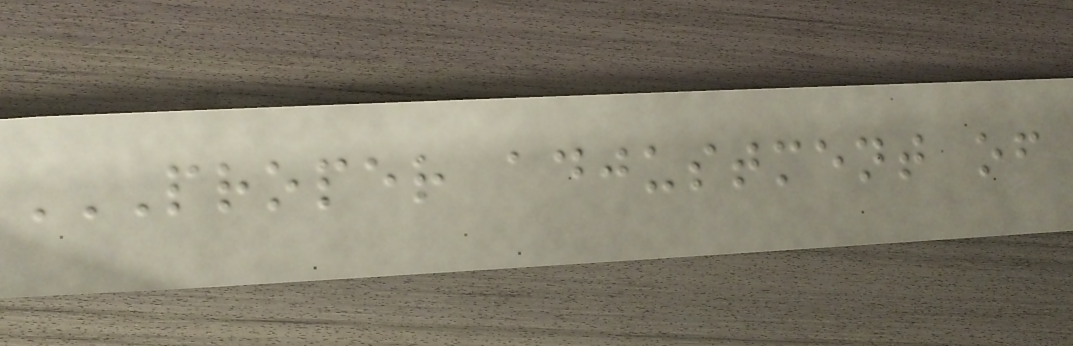PROPER ADJUSTMENT OF
